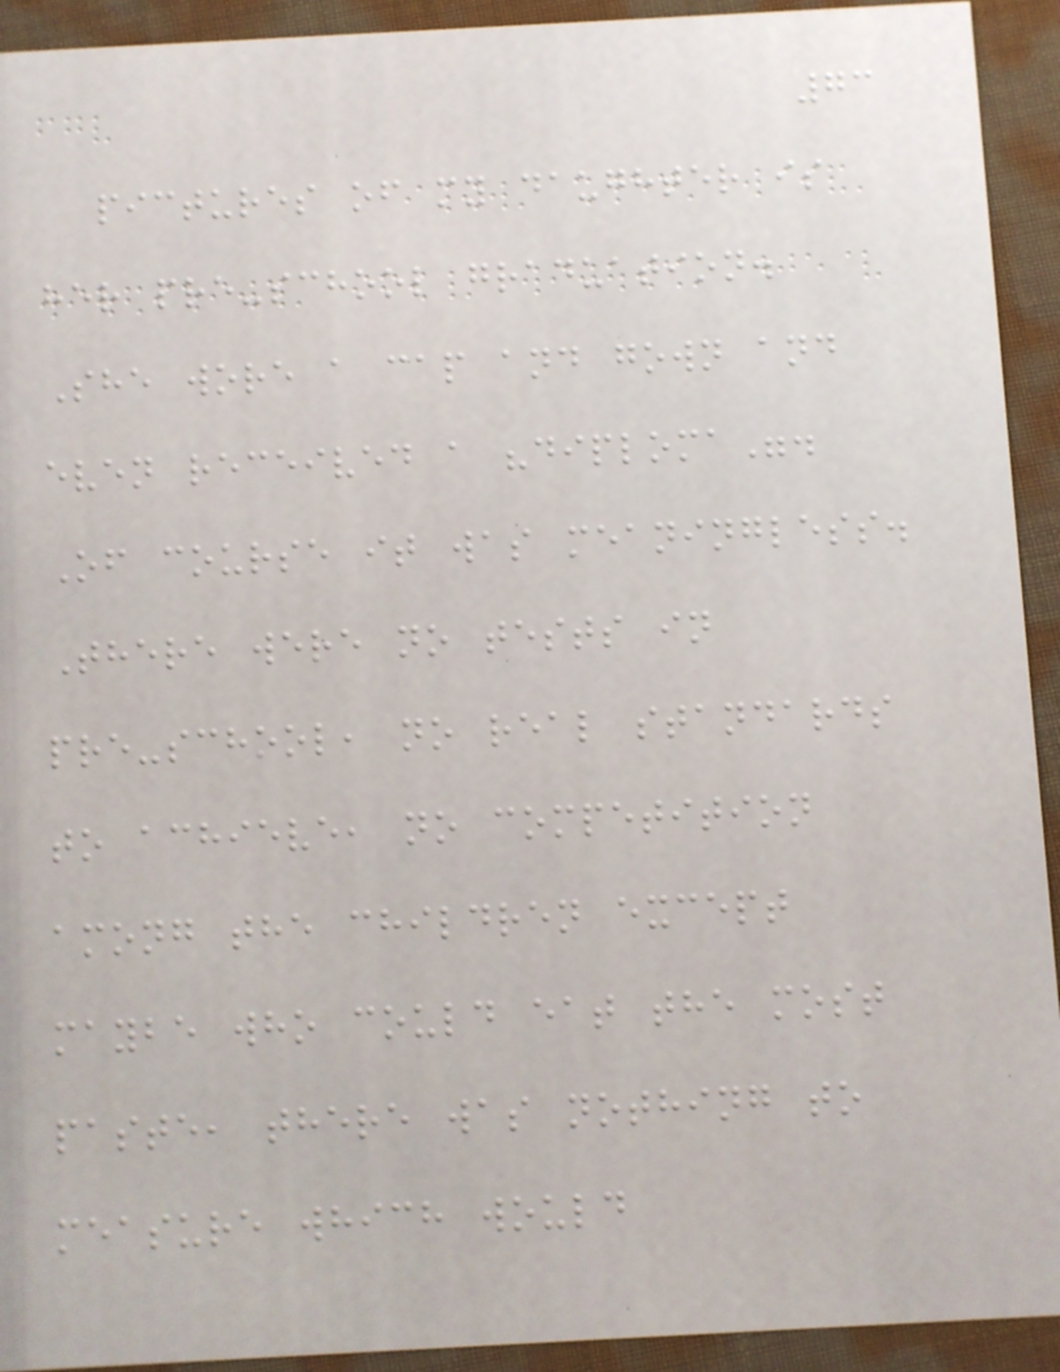73
pictures of my daughter is
her pre-school graduation.
She wore a cap and gown and
even received a "diploma".
Of course it was meaningless.
There were no tests in
pre-school, no real standards
to achieve, no competition
among the children except
maybe who could eat the most
paste, there was nothing to
measure which would
